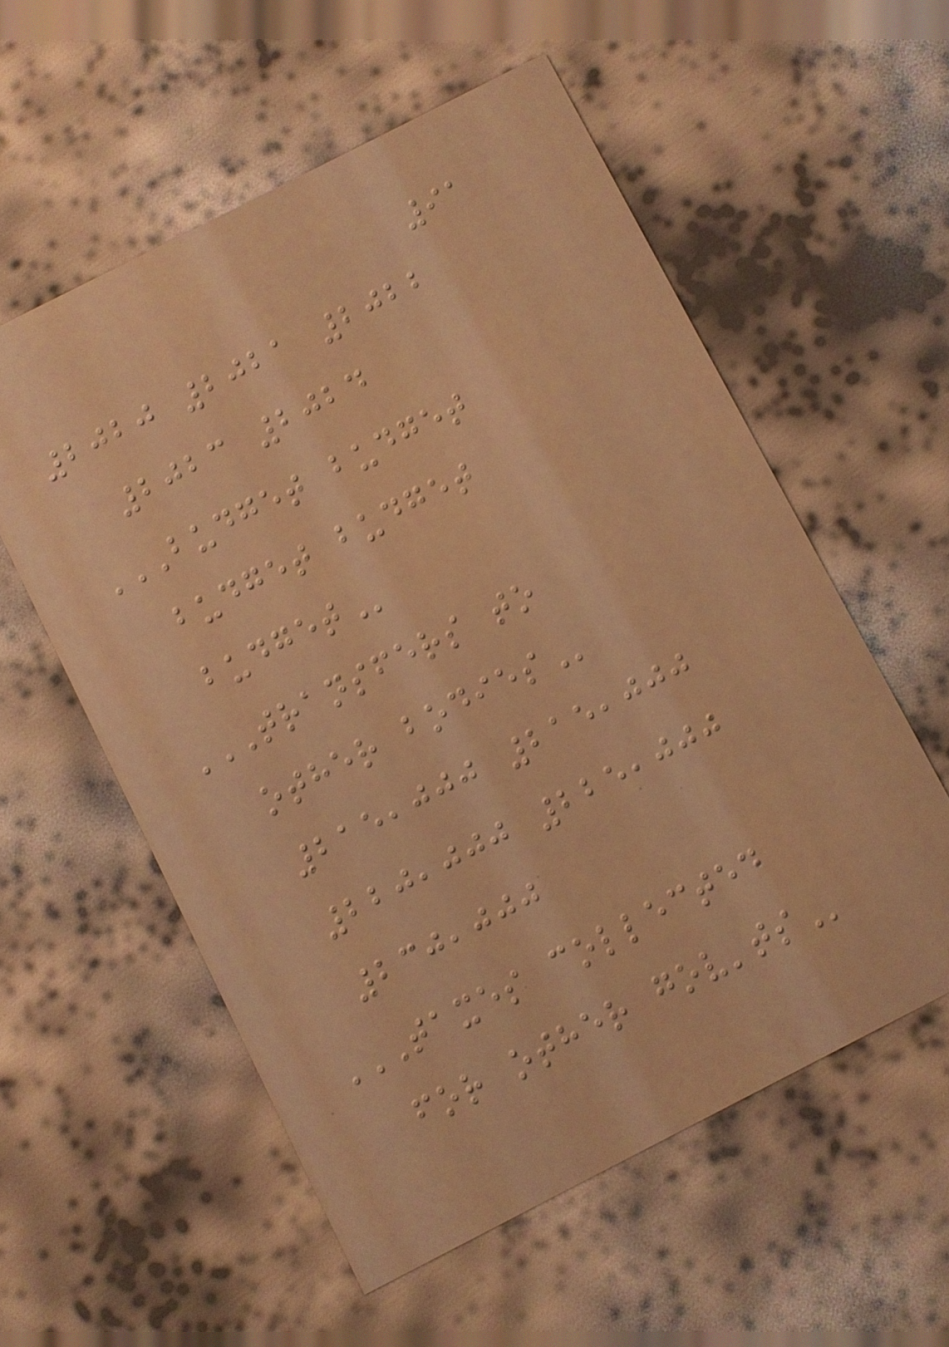91
2020 2021 2022
2023 2024
BUDGET BUDGET
BUDGET BUDGET
BUDGET
TRANSFERS TO
OTHER BODIES
215,000 215,000
220,000 225,000
230,000
TAXES COLLECTED
FOR OTHER GOV'TS
